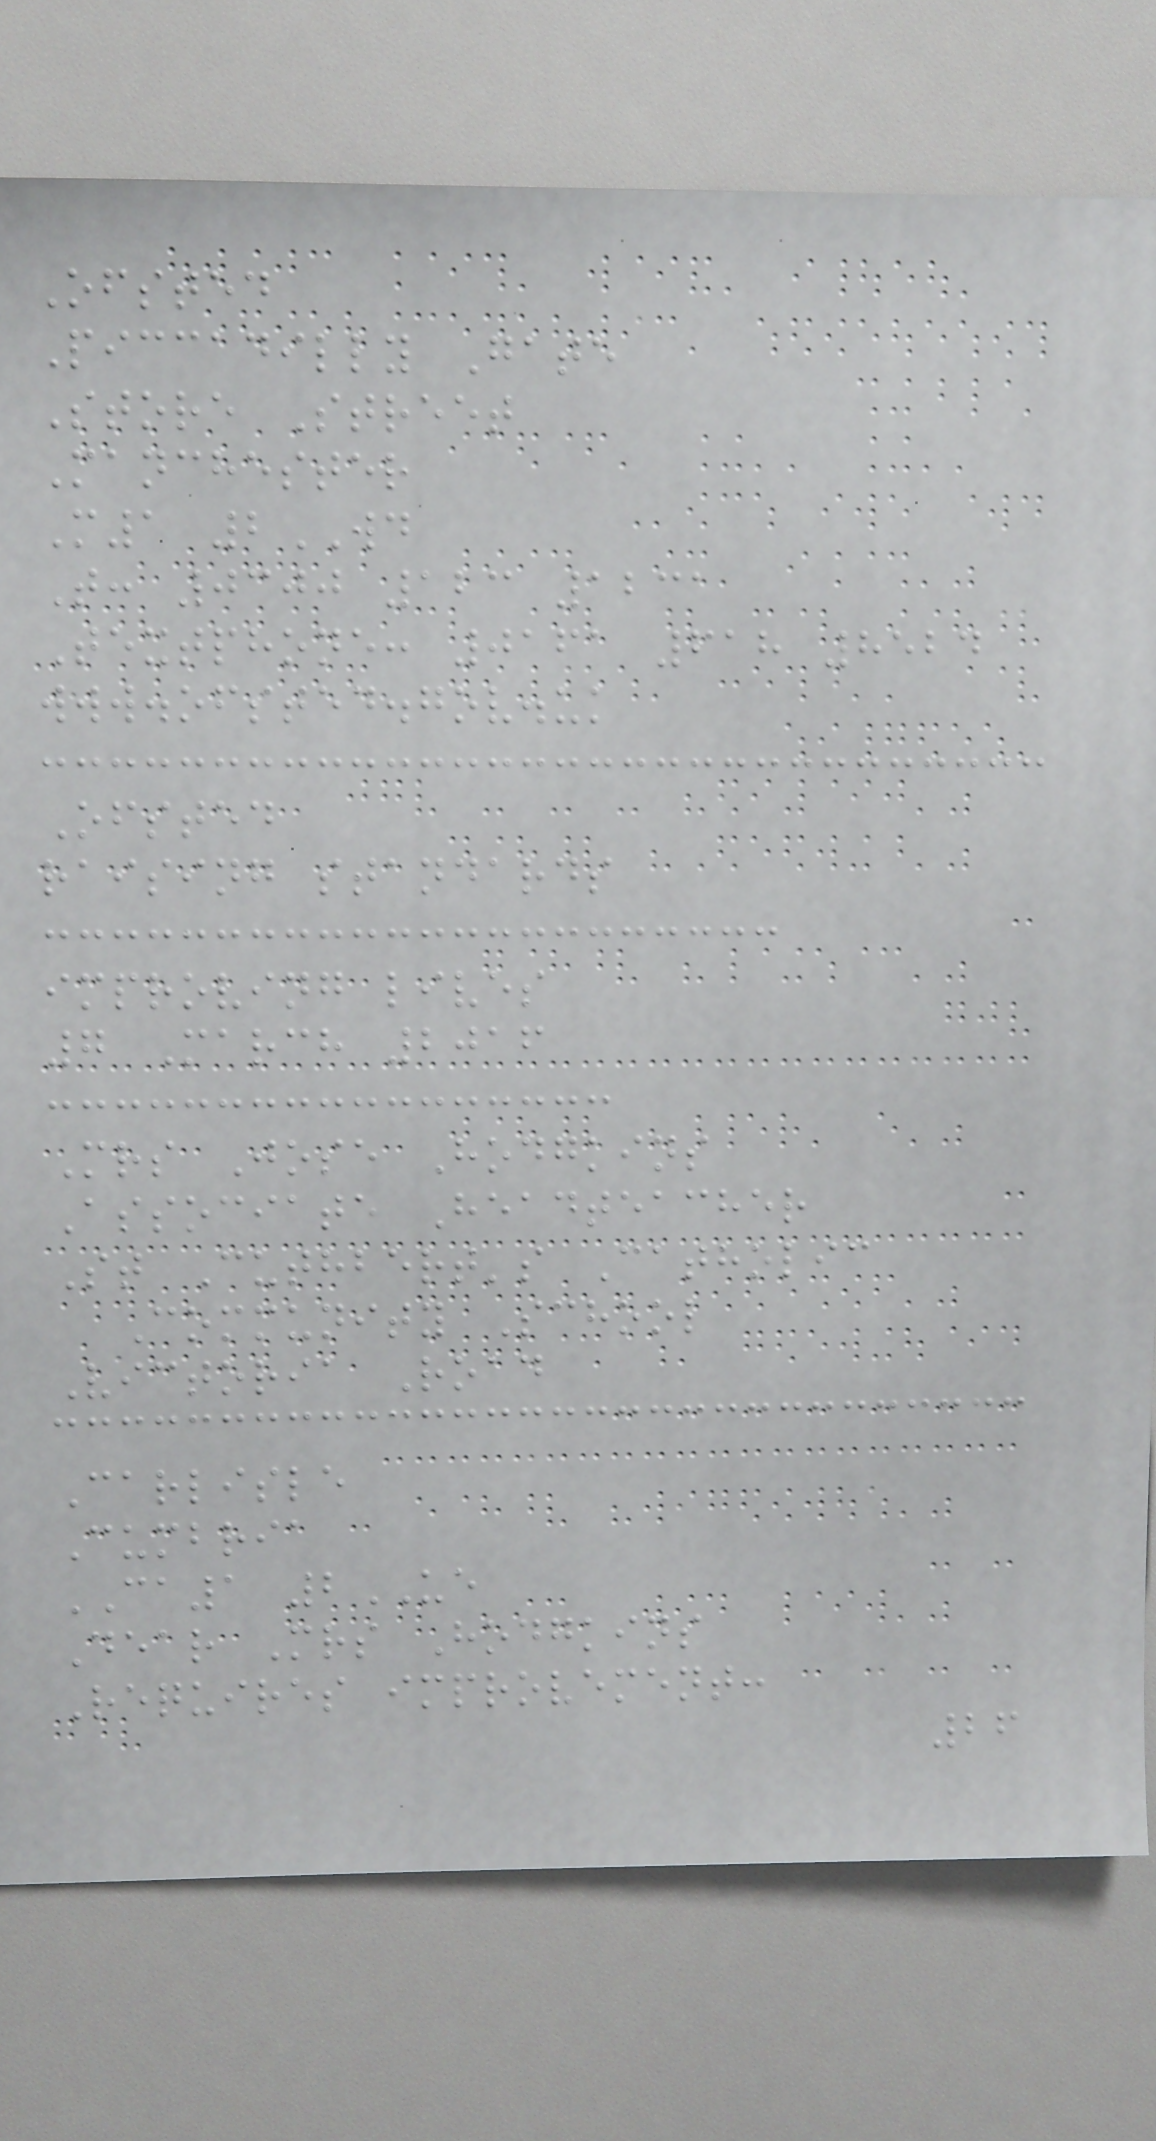Ofsted
Piccadilly Gate
Store Street
Manchester
M1 2WD
T: 0300 123 1231
Textphone: 0161 618 8524
www.ofsted.gov.uk
Ofsted
raising standards
improving lives
7 March 2016
Mrs Jose Hodgkins
Associate Headteacher
St Cuthbert's Catholic
Community School
Victoria Road
Carlisle
Cumbria
CA1 2UE
Dear Mrs Hodgkins
Requires improvement:
26
